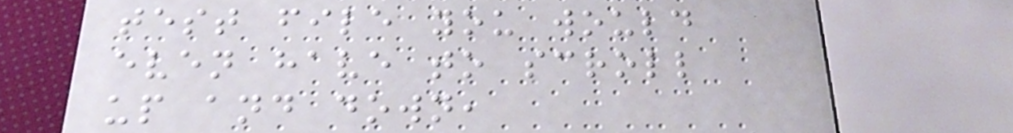test file you would
even have to scroll
up and down,
